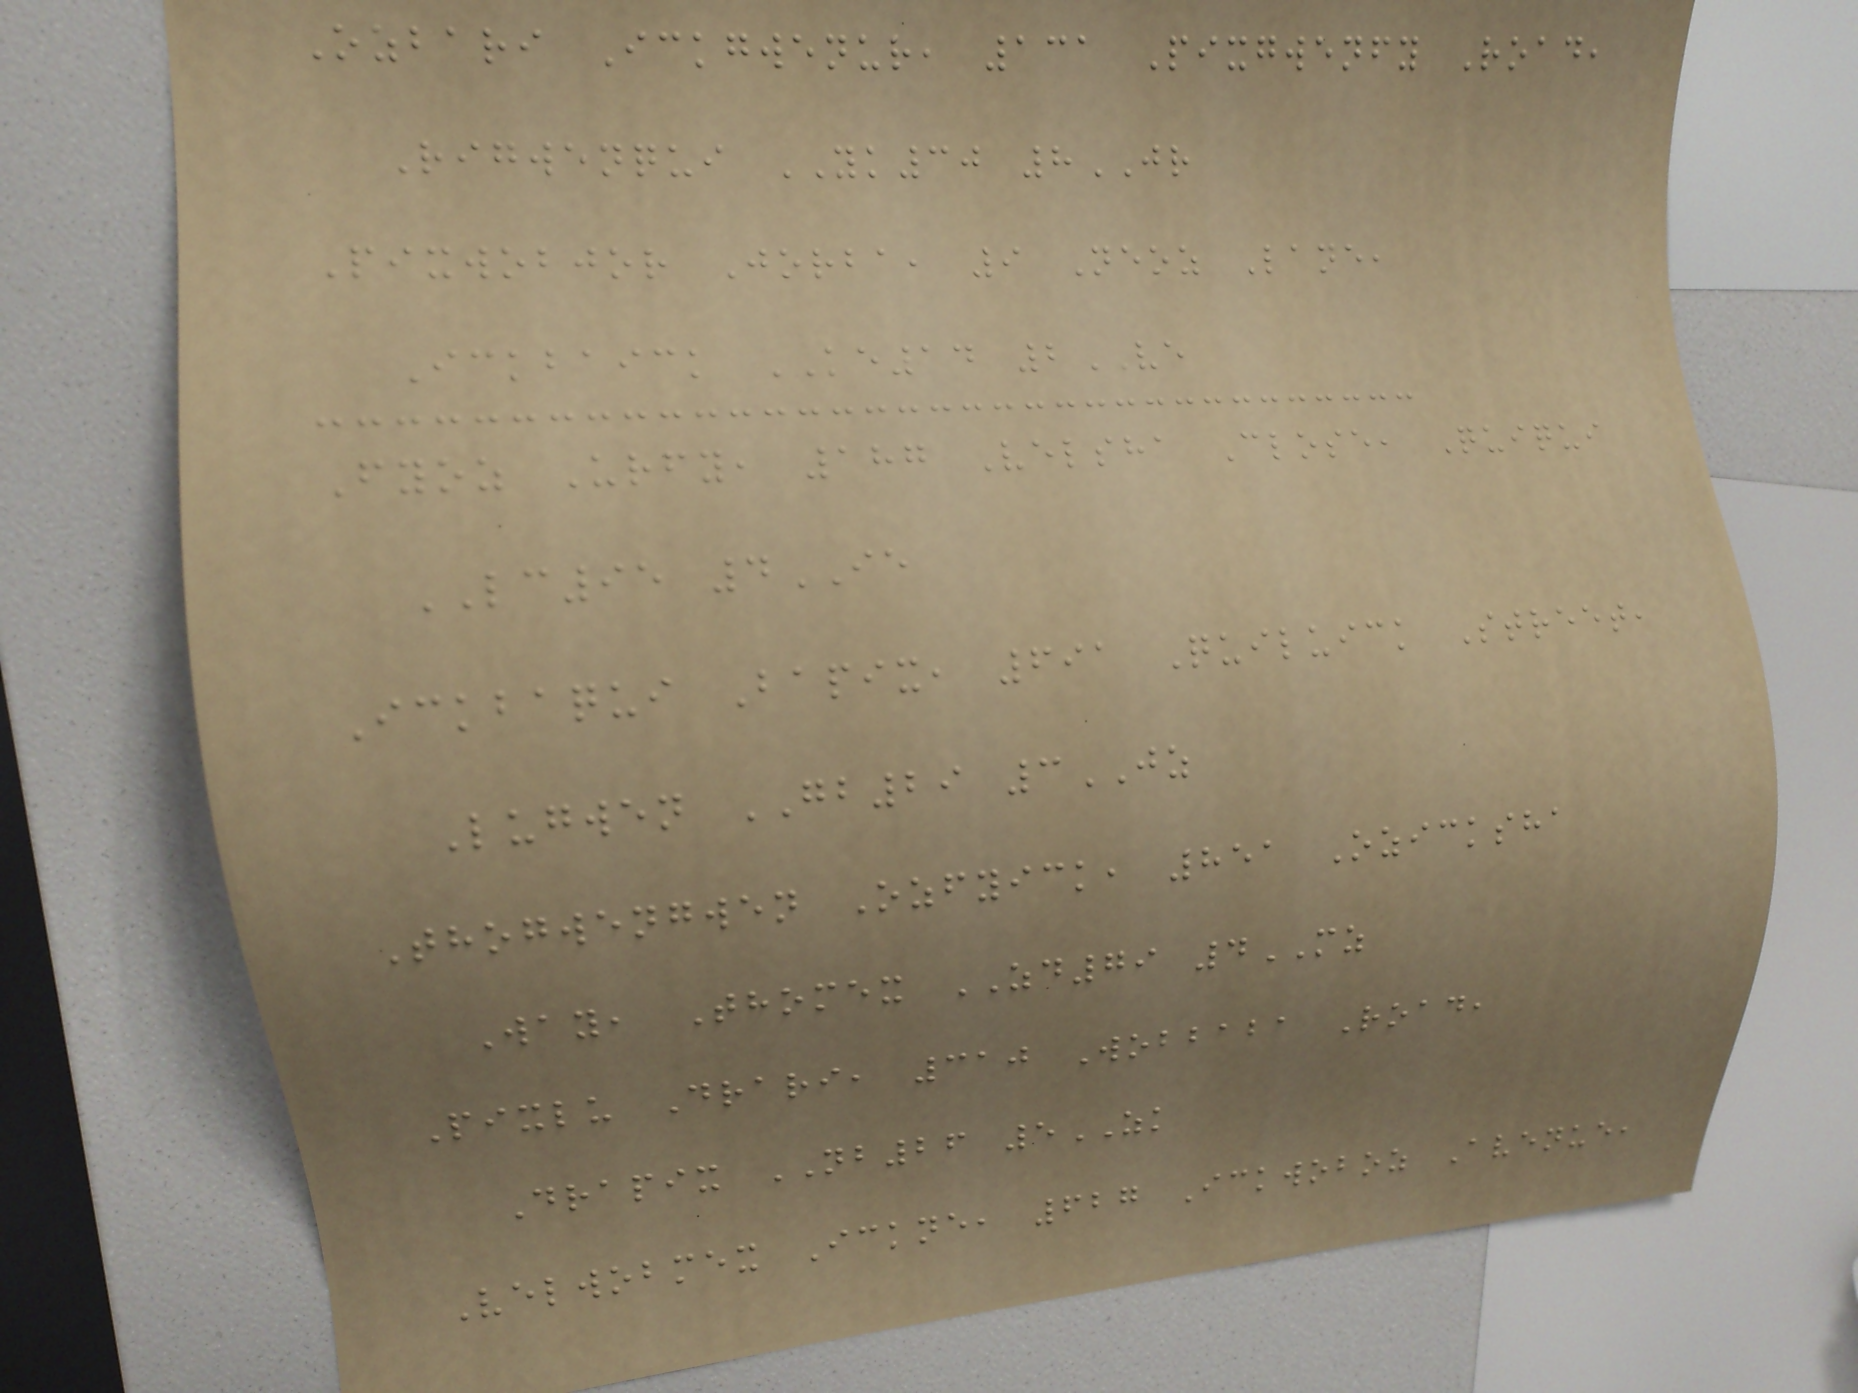Ozbari Ickgwenur, 131 Pixgwenfy Road,
Rigwenqui YK30 8JR
Pixwobjor Jorba, 9 Neoz Lane,
Ickbaick KE14 2VE
Fyoz Urfy, 187 Velsha Close, Quiqui
LC95 4IE
Ickbaqui Bapix, 691 Quiluick Street,
Lugwen GB29 3JZ
Thogwengwen Ozfyick, 851 Ozicksha
Way, Thomex ZD79 4MZ
Pixlu Drari, 310 Wobbaba Road,
Drapix NB26 5ZK
Velwobmex Ickne, 627 Ickwoboz Avenue,
